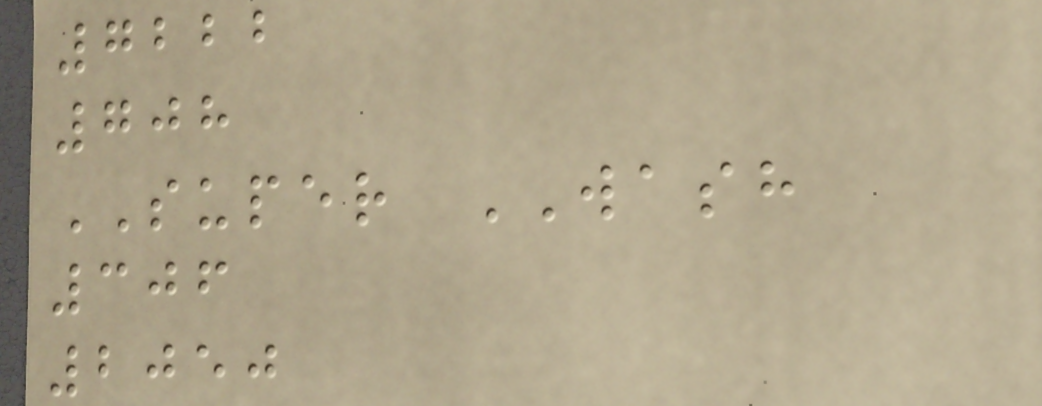7222
708
SUPER WASH
306
2050
